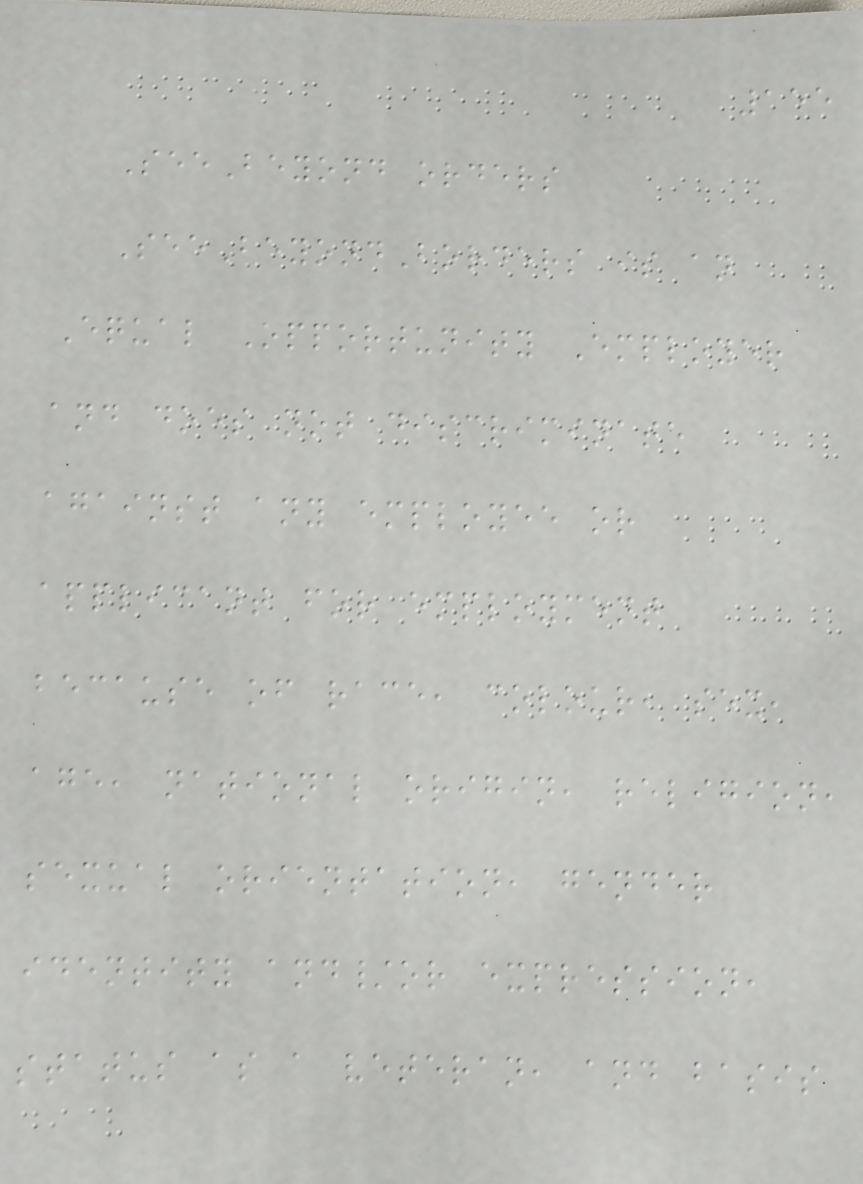155
SeeBeyond orders
SeeBeyondBorders is an
Equal Opportunity Employer
and does not discriminate
against any employee or
applicant for employment
because of race, colour, sex,
age, national origin, religion,
sexual orientation, gender
identity and/or expression,
status as a veteran, and basis
